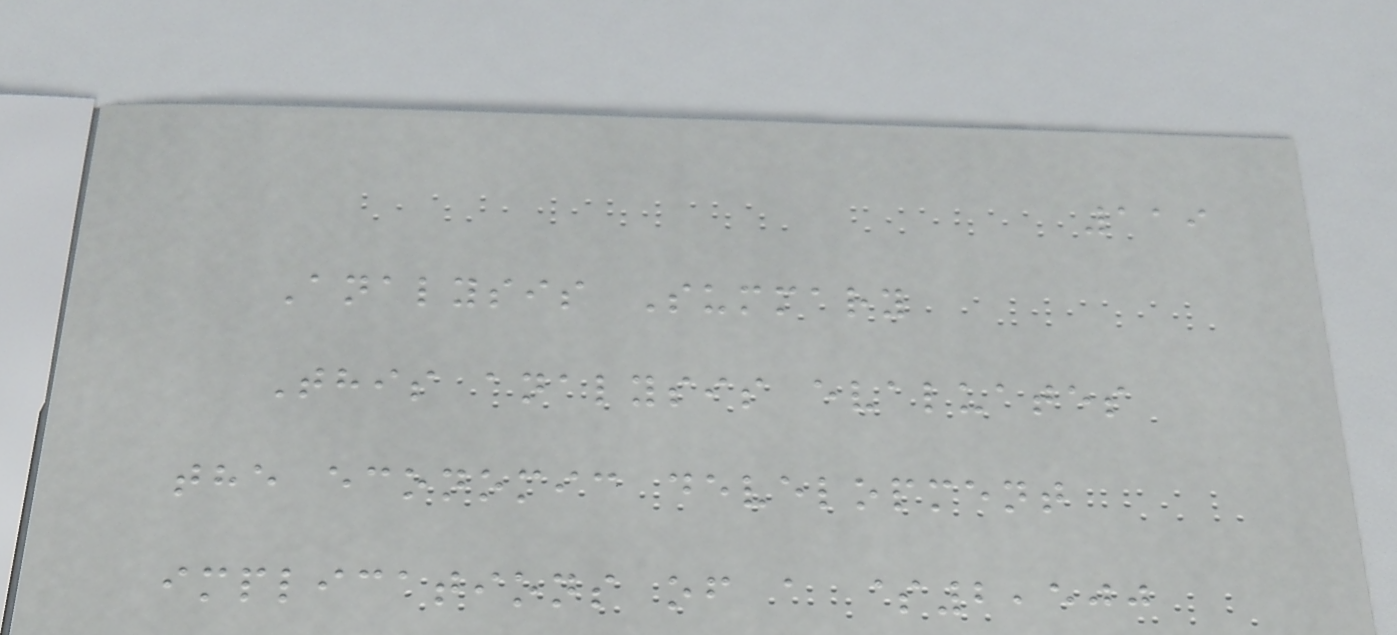119
Analysis Summary
This analysis evaluates
the economic development
implications of a $2,500
